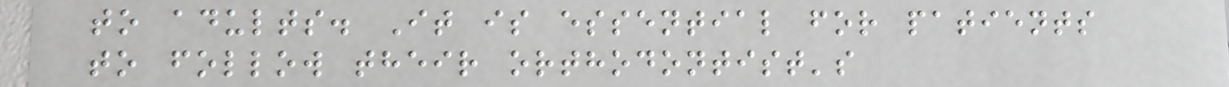to adults. It is essential for patients
to follow their orthodontist's
